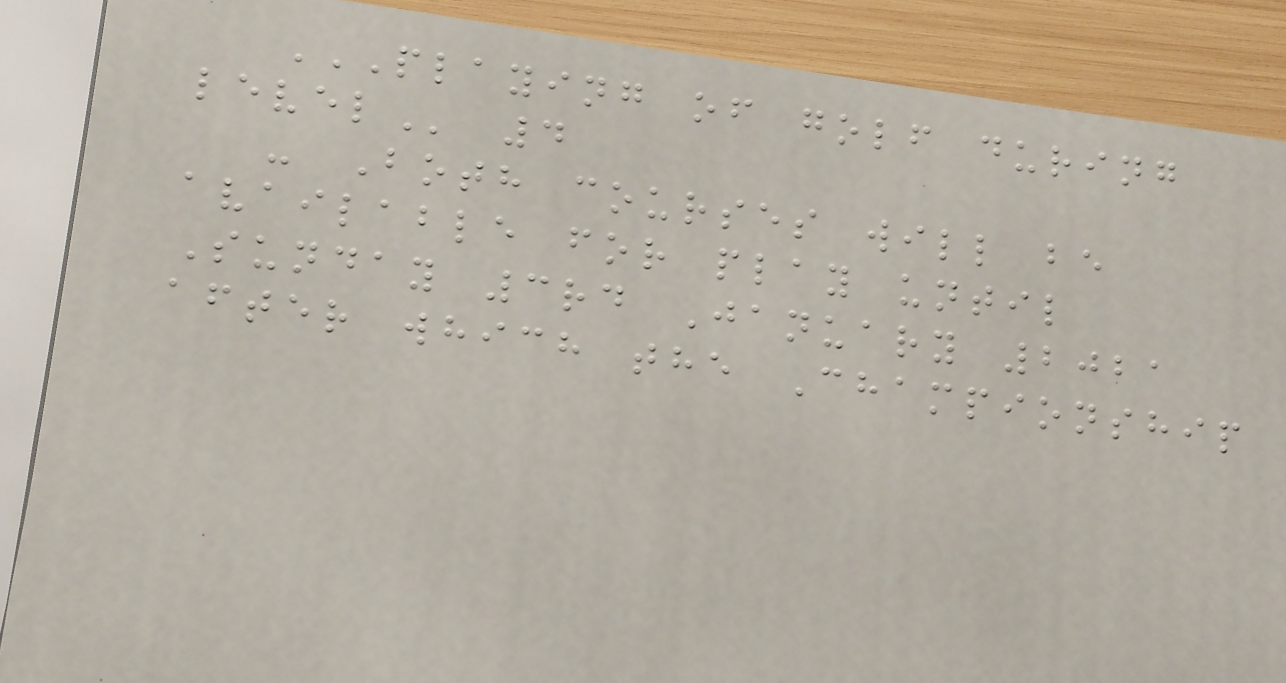PLAYING OF GOLF DURING
LEVEL 4
- Both courses will be
available for play until
Sunday 3rd January 2021
after which the Championship
